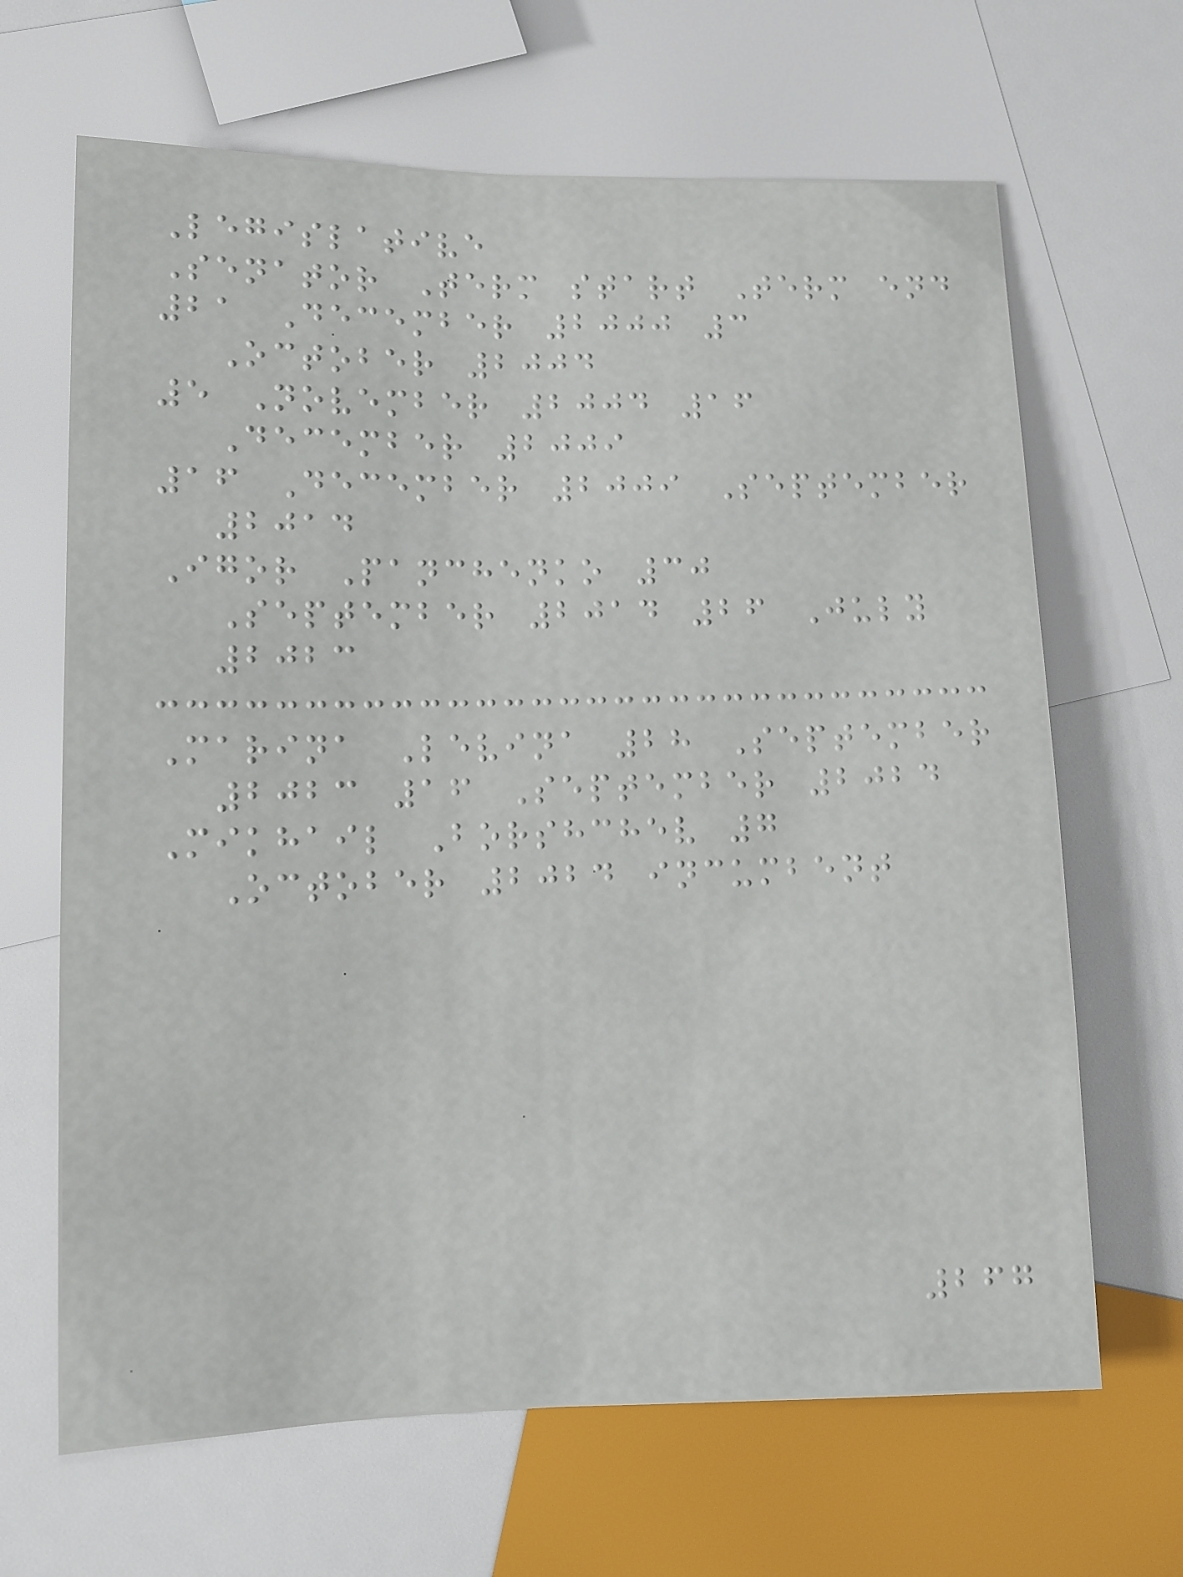Legislative
Senator Term start Term end
21 December 2000 3
October 2004
5 November 2004 16
December 2009
16 December 2009 September
2014
Igor Panchenko 30
September 2014 26 July
2023
Marina Levina 28 September
2023 16 September 2024
Mikhail Borshchev 7
October 2024 incumbent
267
